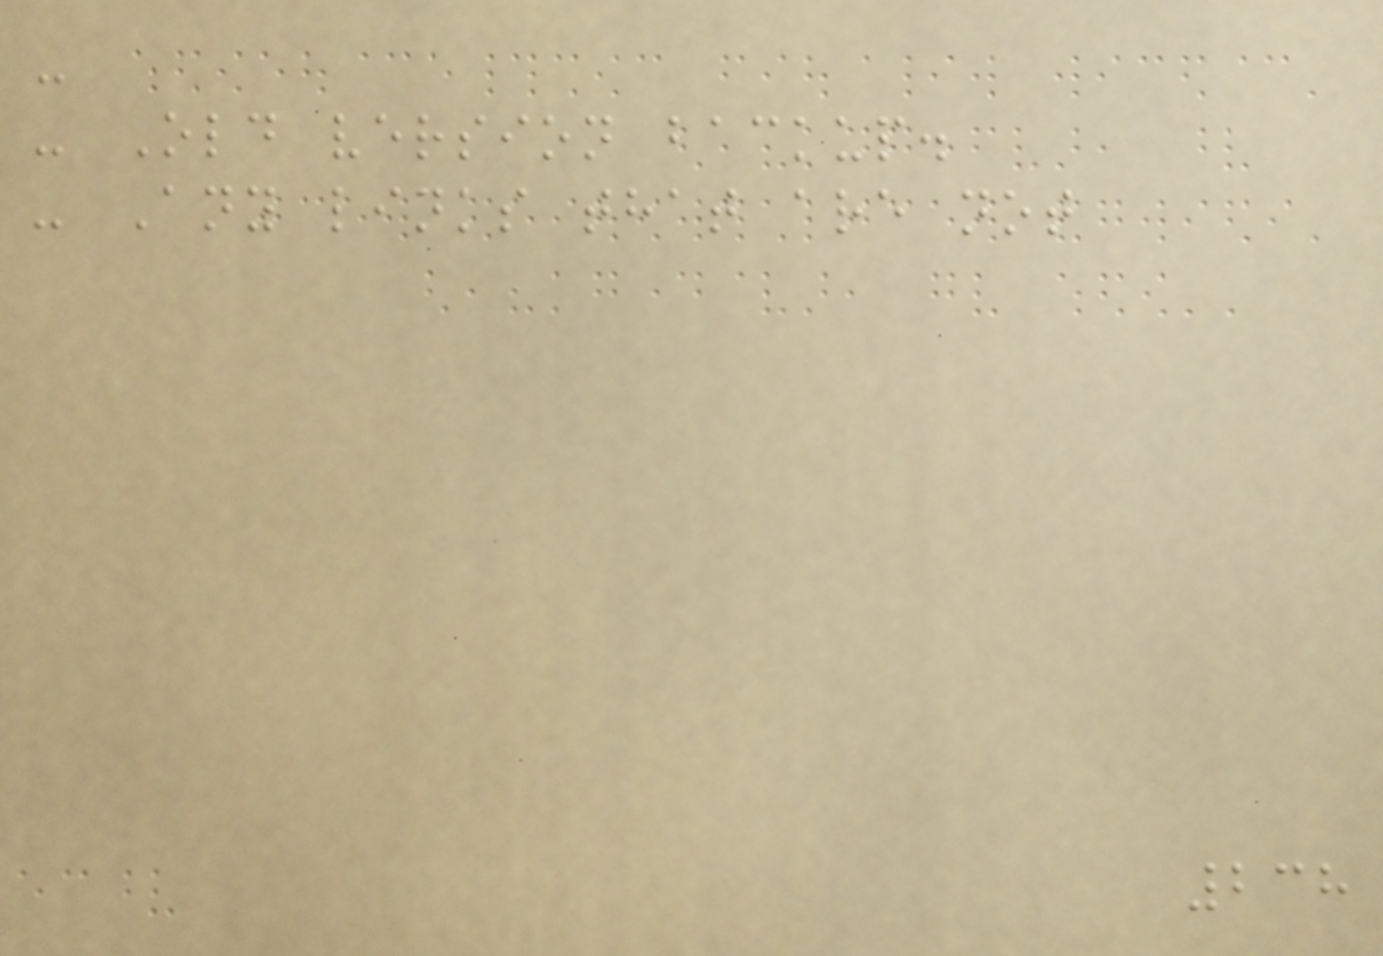-
- Old version backup.
- Any links that are not
238
